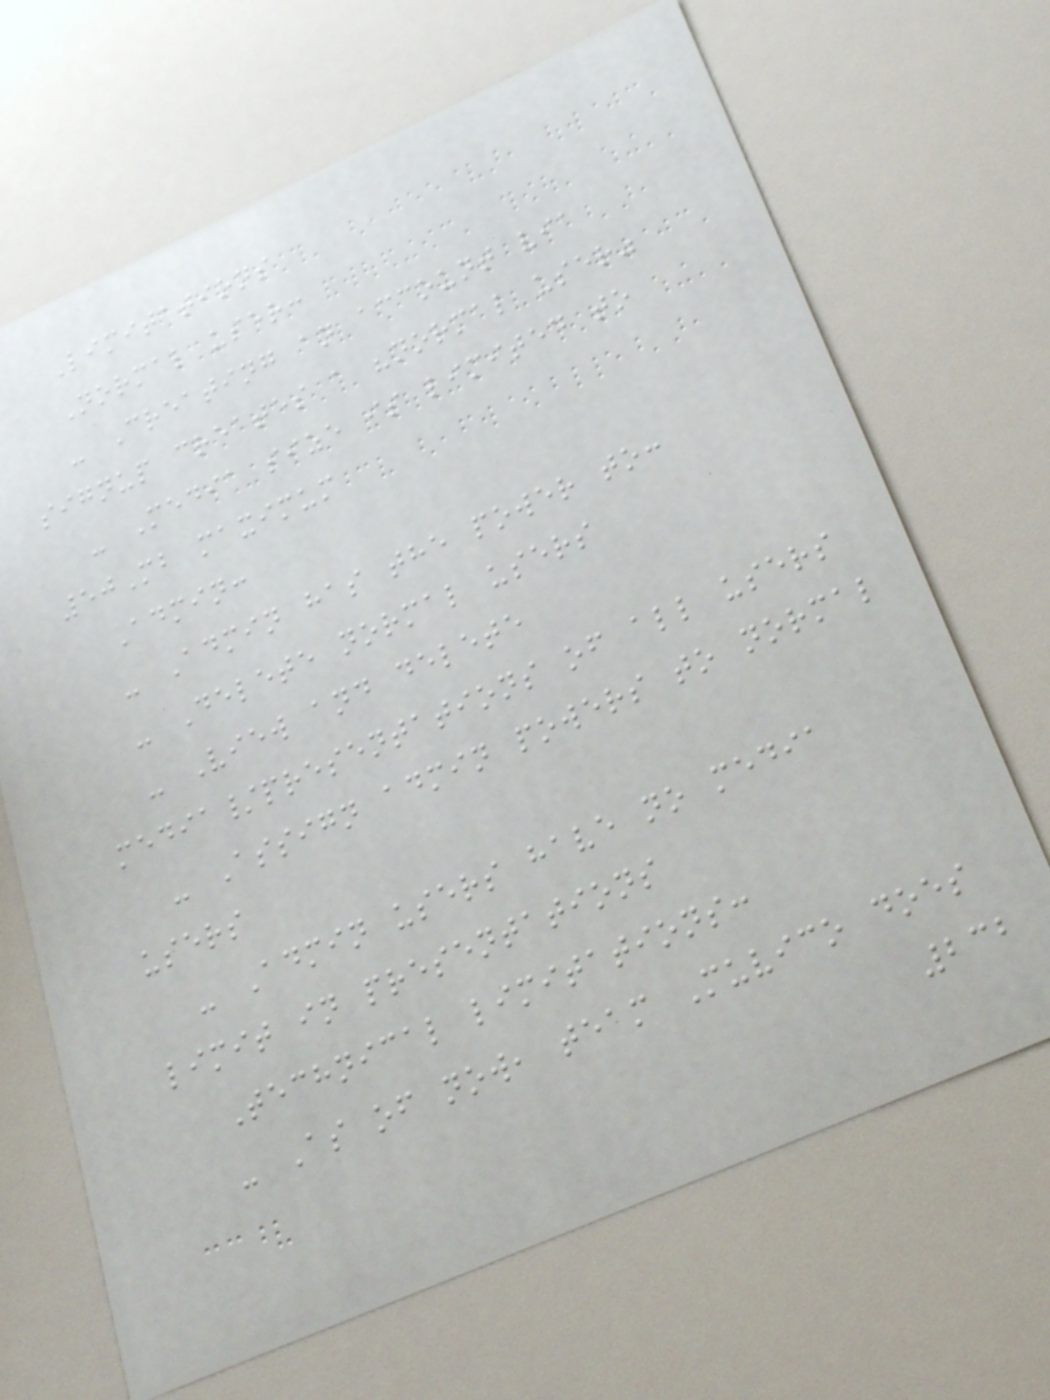Limitations
Normal user:
- Creating an account via
signup creates a "normal user"
- Media size is limited to
50Mb maximum
Admin:
- Admin has the power to:
- Delete normal users
- View and delete
media/presentations of all users
- Assign admin powers to normal
users
- Admin users have no media
limit in presentations
Technical limitations:
- As of now, team Muvico does
232
